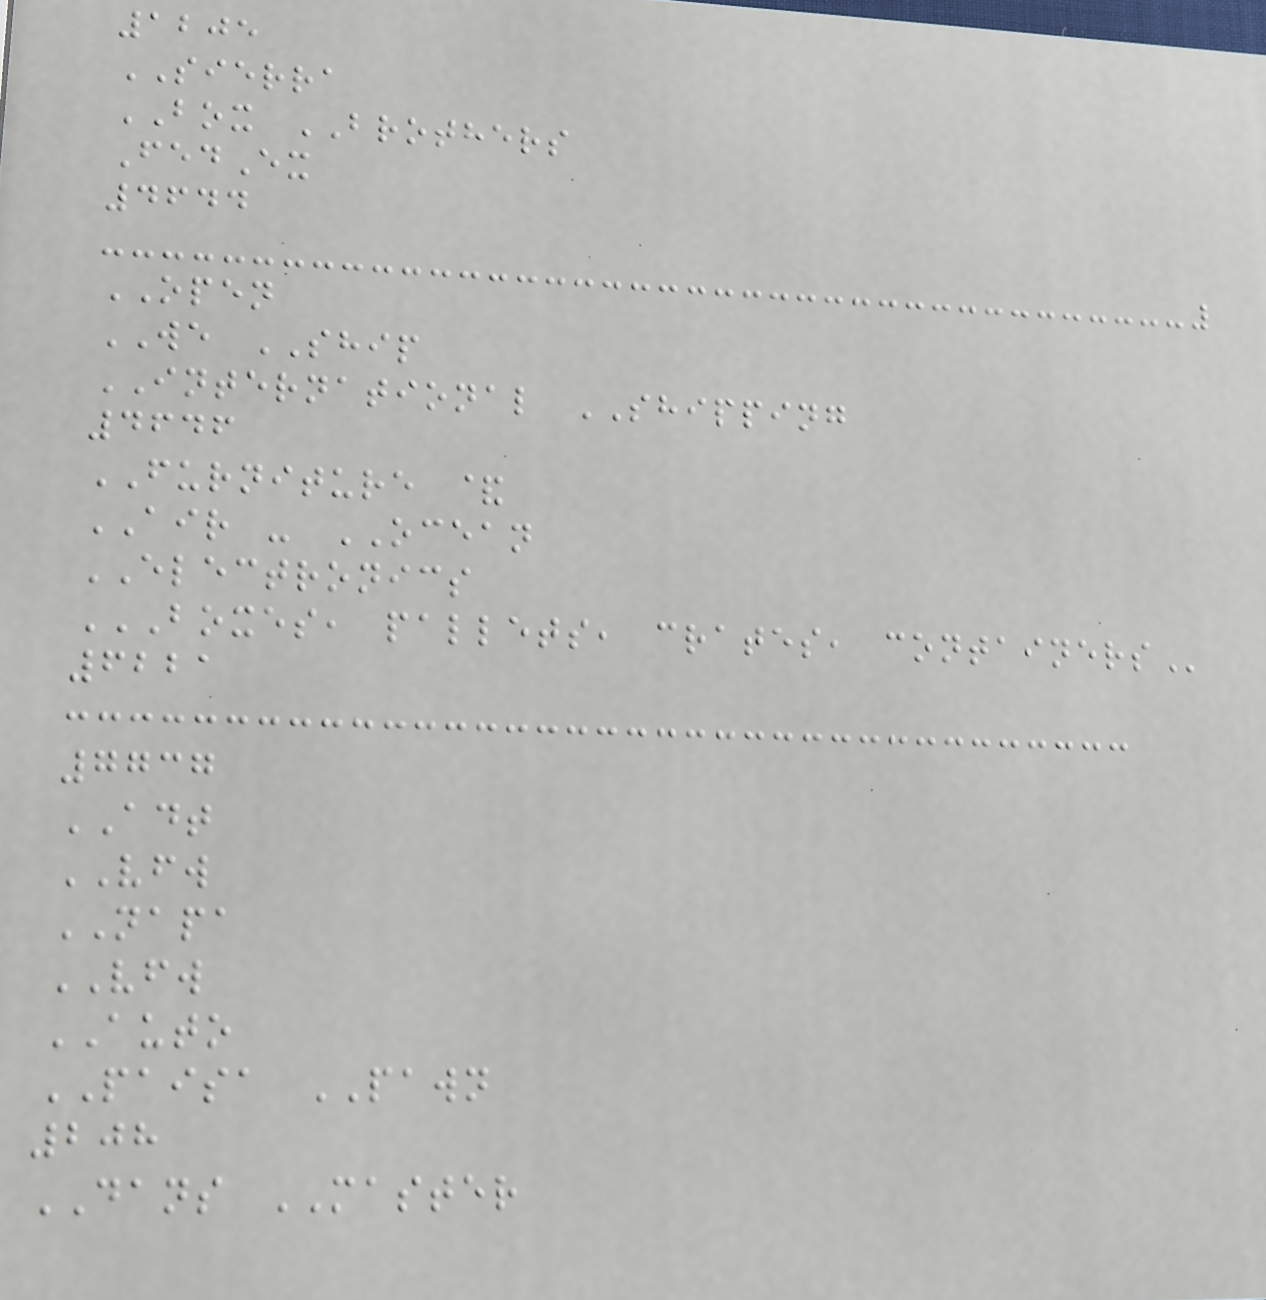1205
SIERRA
BOX BROTHERS
FedEx
4644
OPEN
WE SHIP
INTERNATIONAL SHIPPING
4646
FURNITURE &
AIR - OCEAN
ELECTRONICS
BOXES, PALLETS, CRATES, CONTAINERS
6221
7737
ADT
VFW
NAPA
VFW
AUTO
PAISA PAWN
208
DANS MASTER
